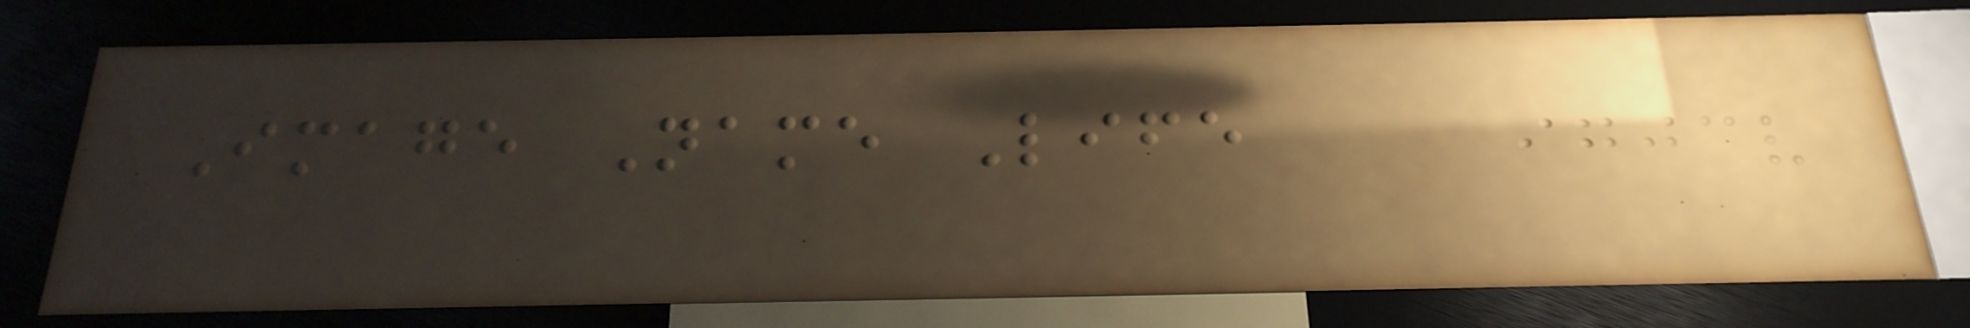Image Name Life
